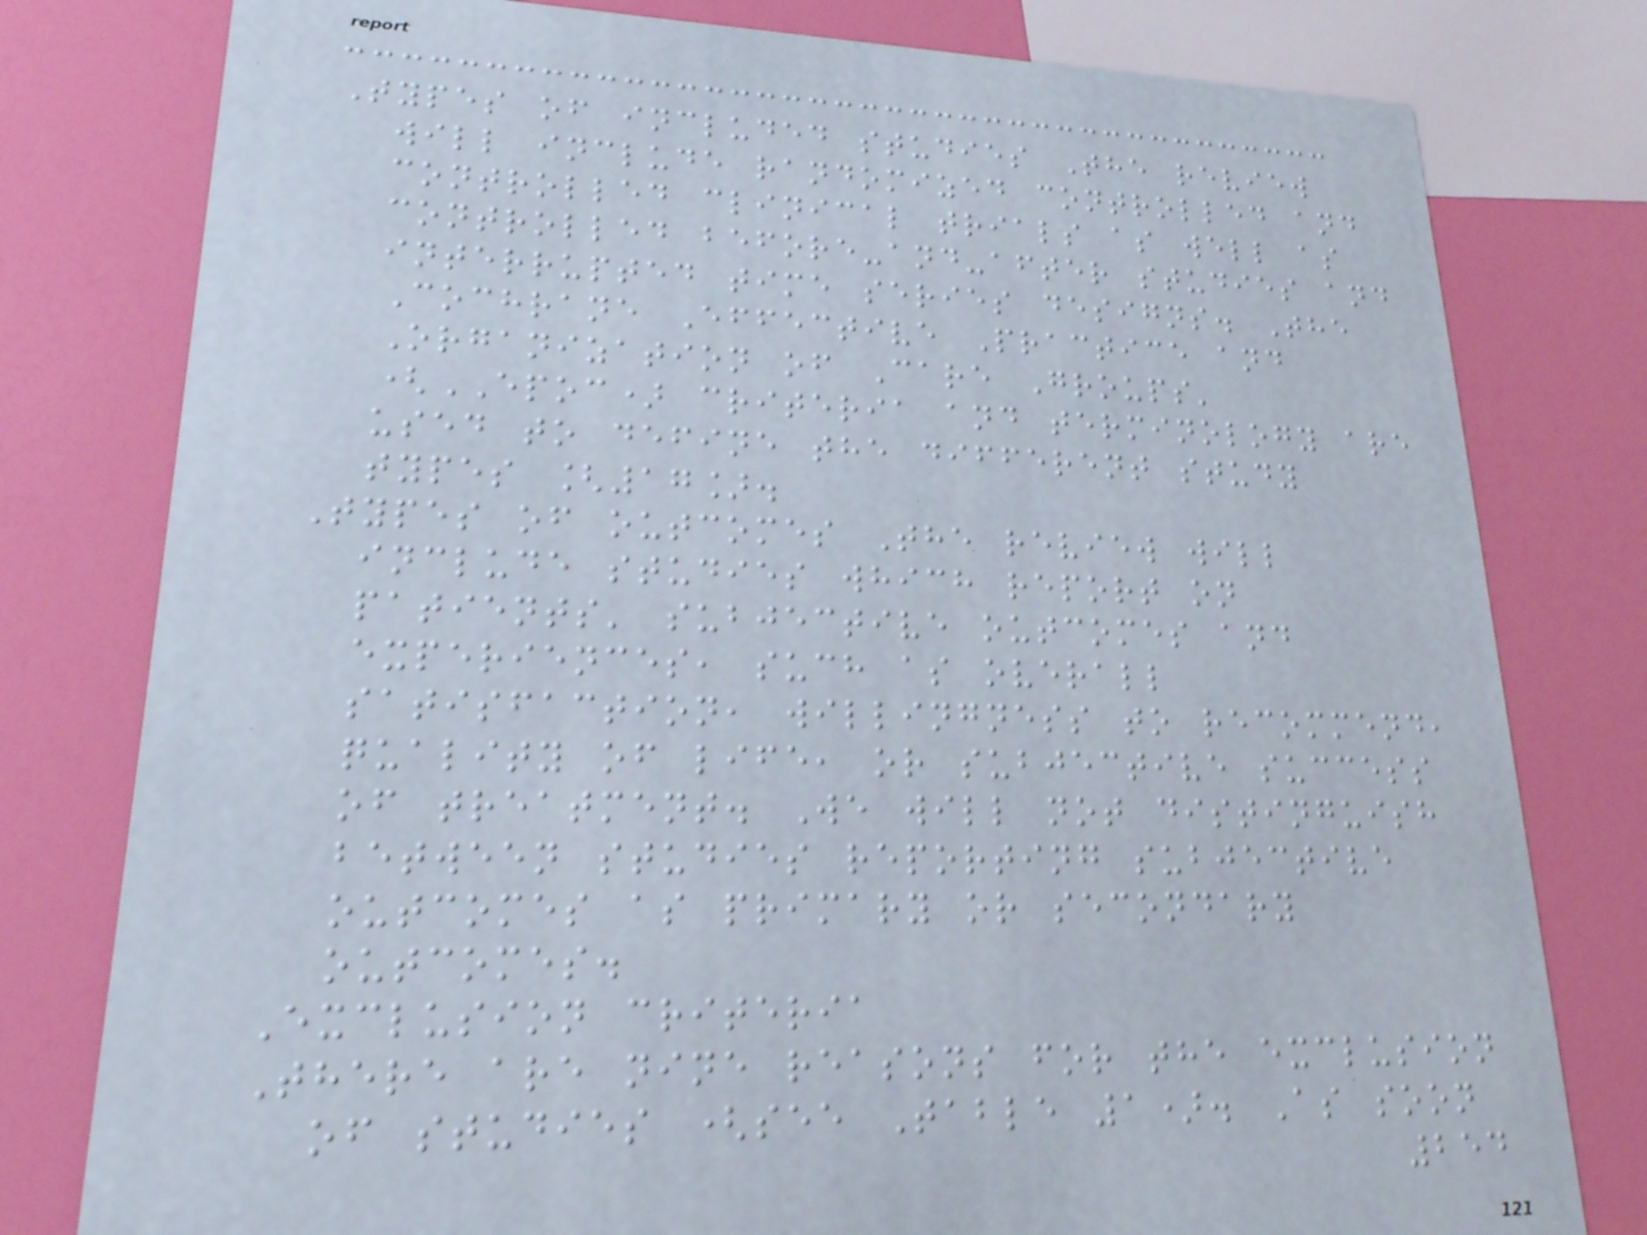Types of included studies The review
will include randomized controlled and
controlled clinical trials as well as
controlled before-and-after studies and
interrupted time series designs. The
Cochrane Effective Practice and
Organization of Care Groups'
(EPOC) criteria and terminology are
used to define the different study
types [17].
Types of outcomes The review will
include studies which report on
patients' subjective outcomes and
experiences, such as overall
satisfaction, willingness to recommend,
quality of life, or subjective success
of treatment. We will not distinguish
between studies reporting subjective
outcomes as primary or secondary
outcomes.
Exclusion criteria
There are nine reasons for the exclusion
of studies (see Table 1). As soon
254
